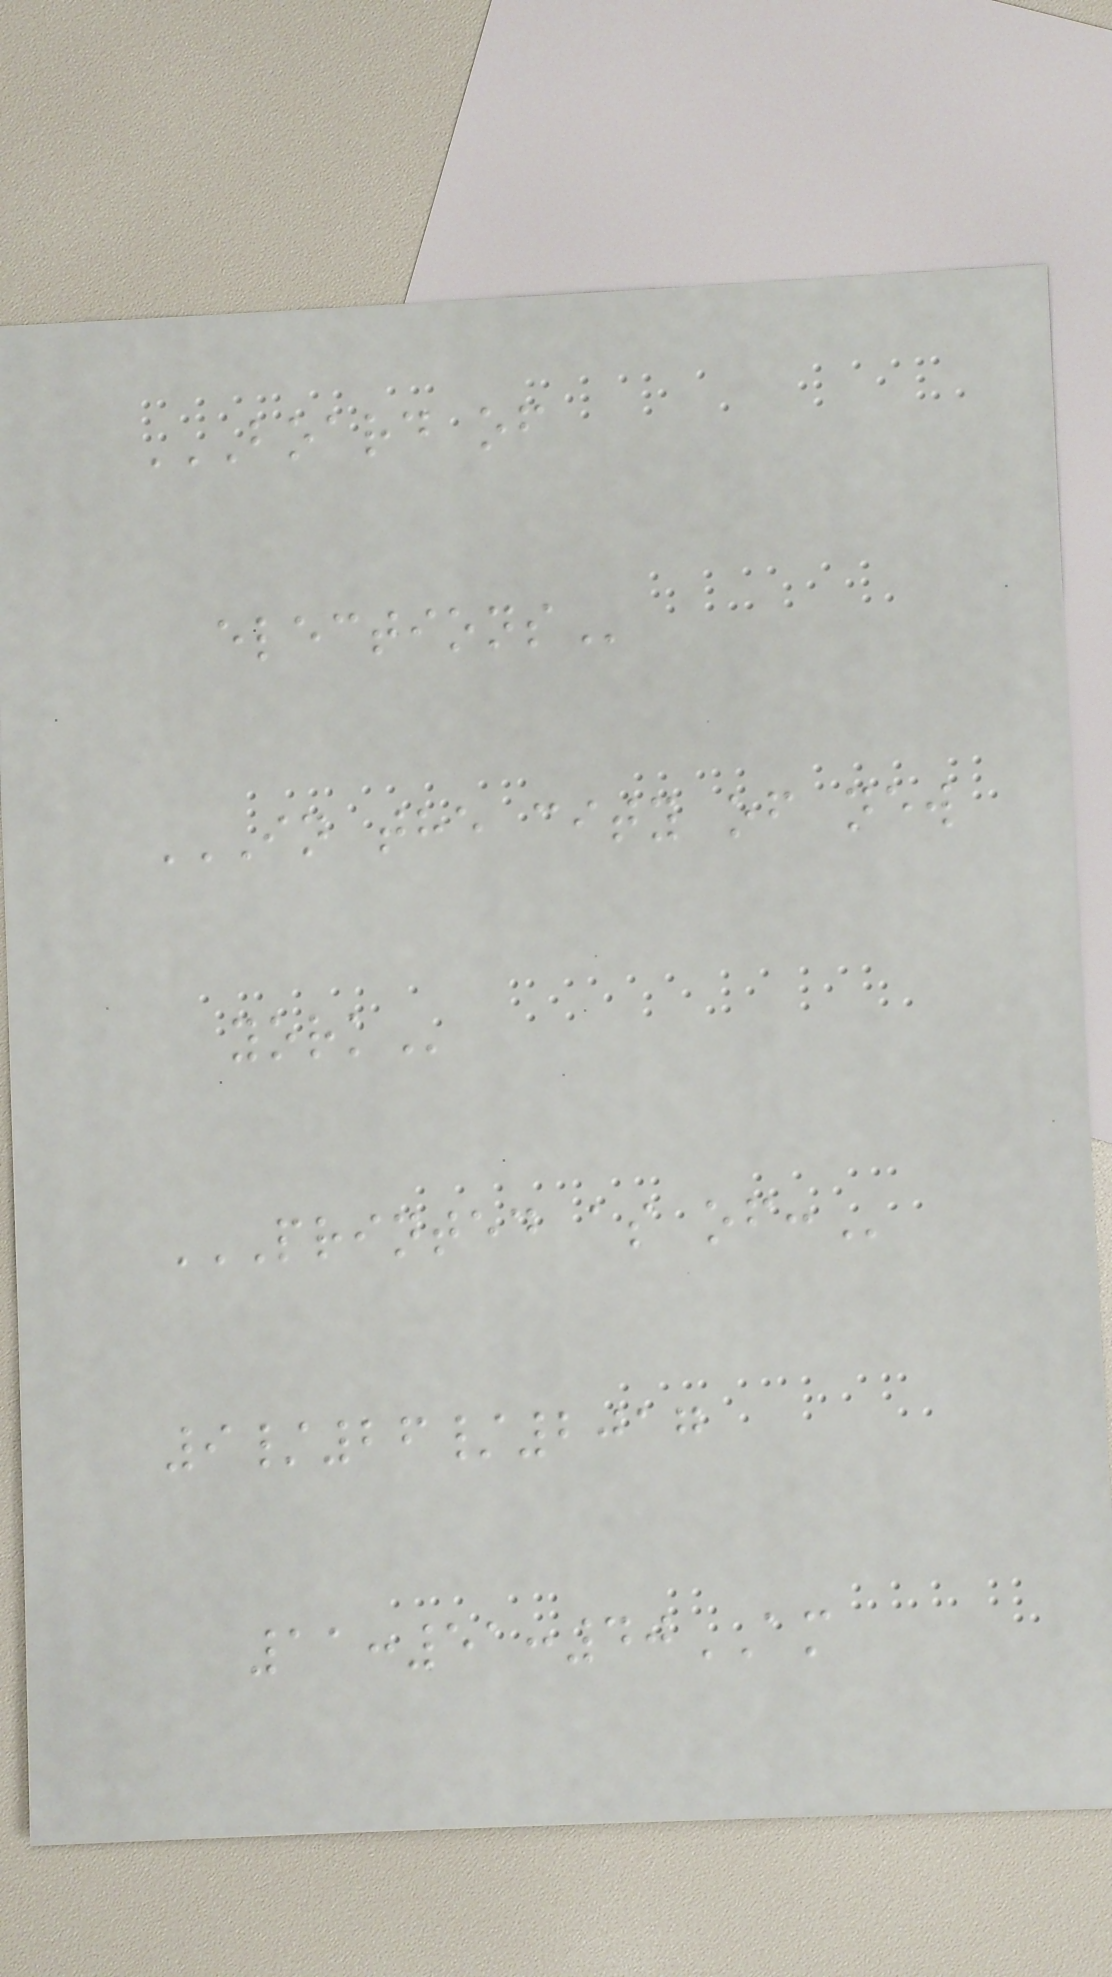BOARD OF
ELECTIONS
IN THE CITY OF NEW
YORK
PRINTED AS OF:
9/26/2017
11:51:40AM
